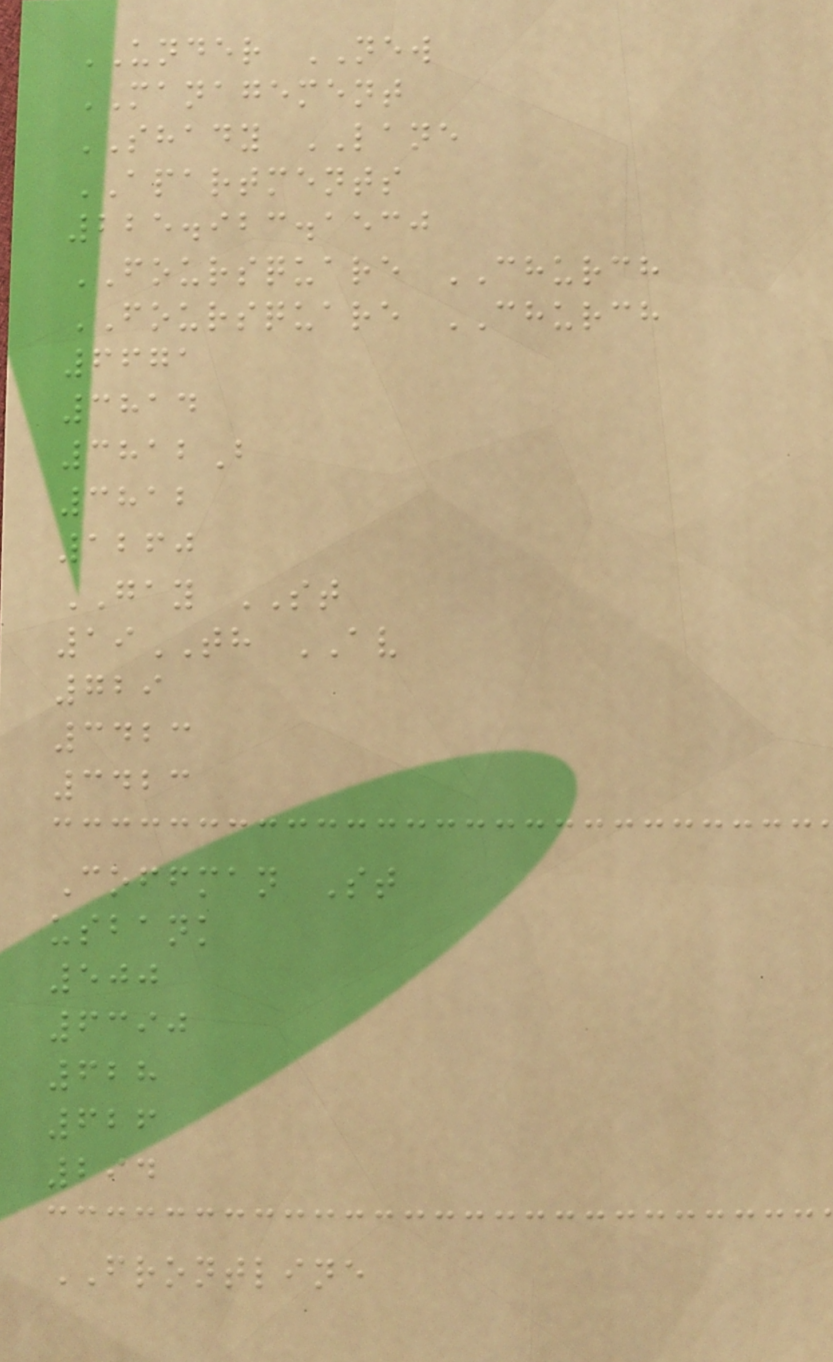UNDER NEW
MANAGEMENT
SHADY LANE
APARTMENTS
225.923.1530
FOURSQUARE CHURCH
FOURSQUARE CHURCH
6671
3814
3812B
3812
1260
GAY ST
19TH AV
729
3423
3423
Coffman St
usbank
500
6390
628
626
294
FRONTLINE
